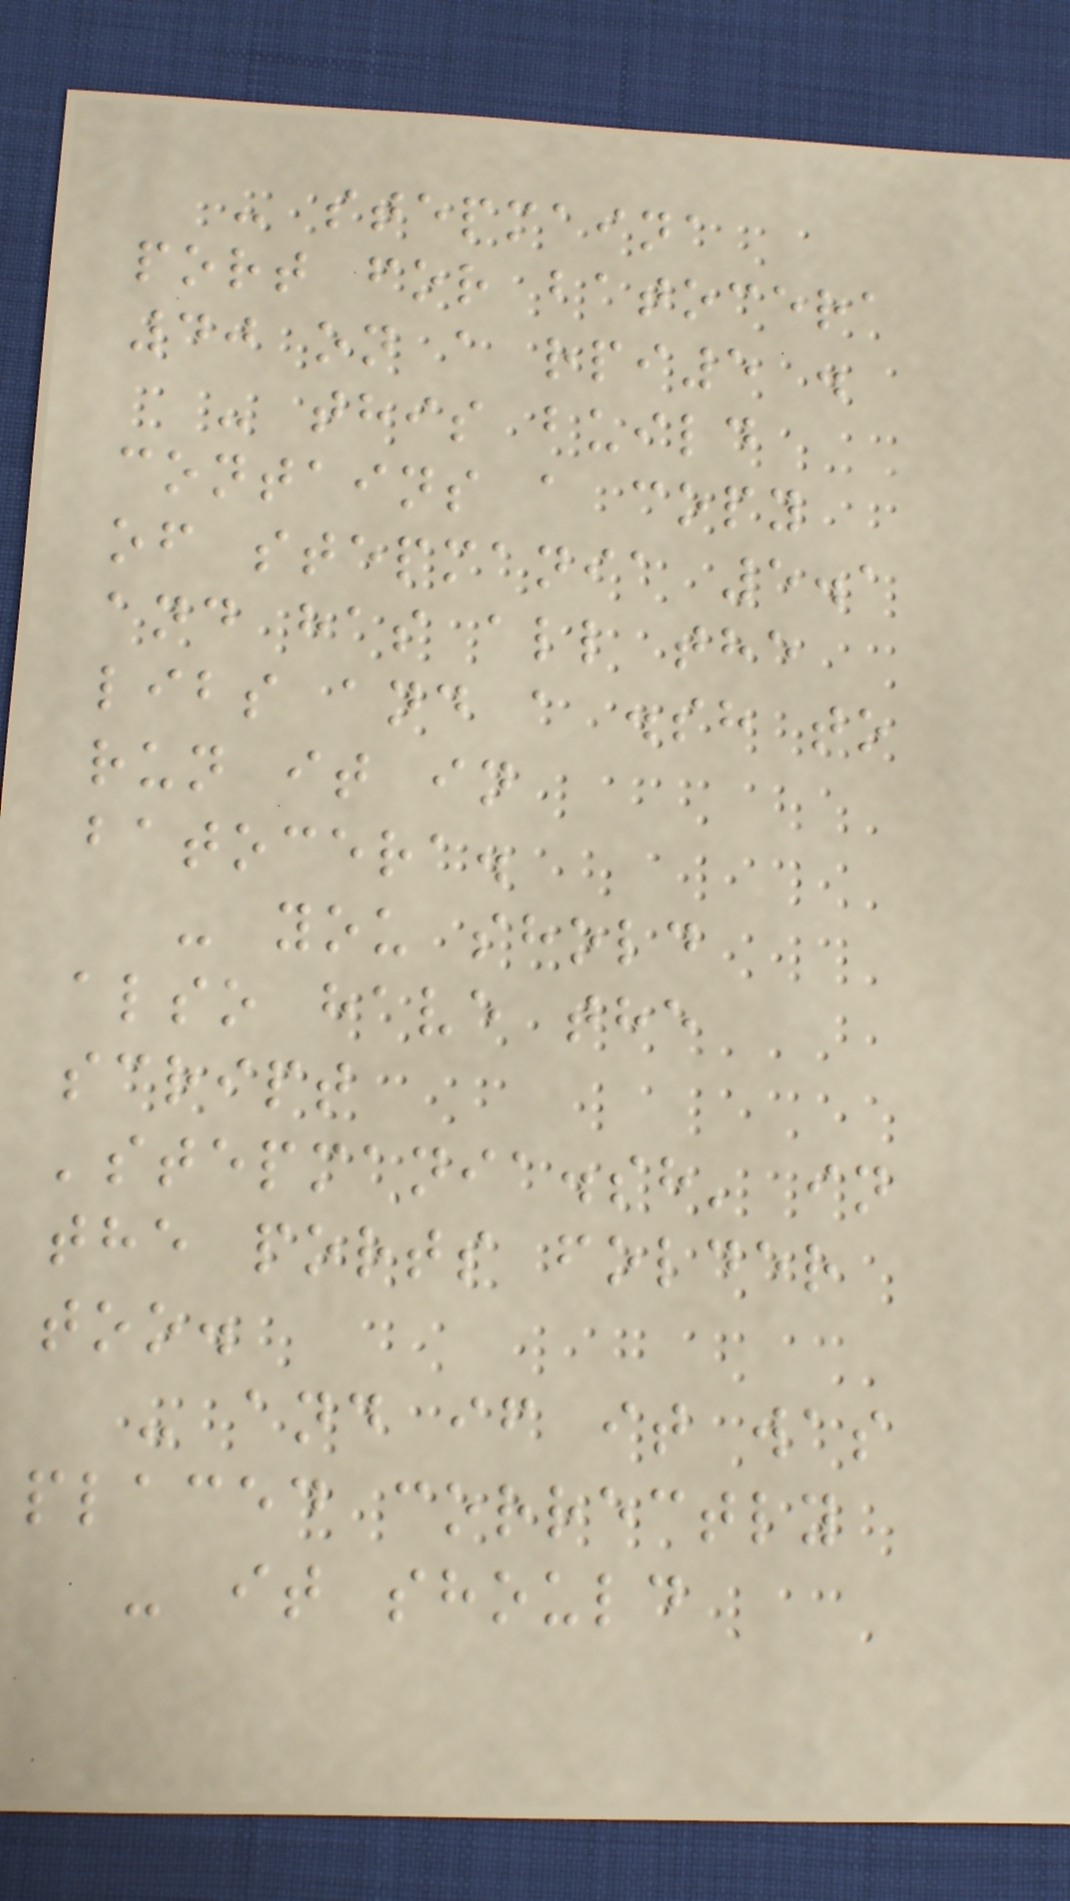- stepmaina
port for batocera
40 on a rpi5 .
- this build
contains a copy
of stepmania 5.1
and has all the
libs and a .sh to
run it in
batocera.
- you shold
also have the
script
'stepmania.sh' in
the ports folder
too.
- and if it was
placed correctly
- it should
